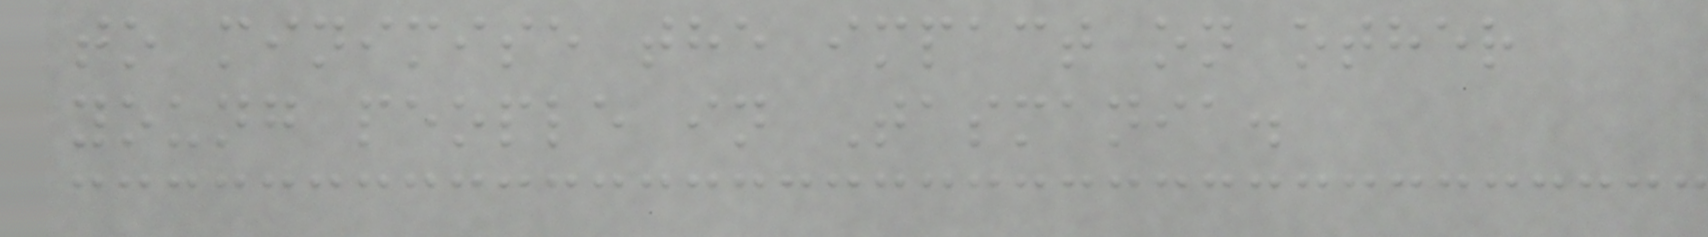to minimise the impact on other
young people in Tasmania.
